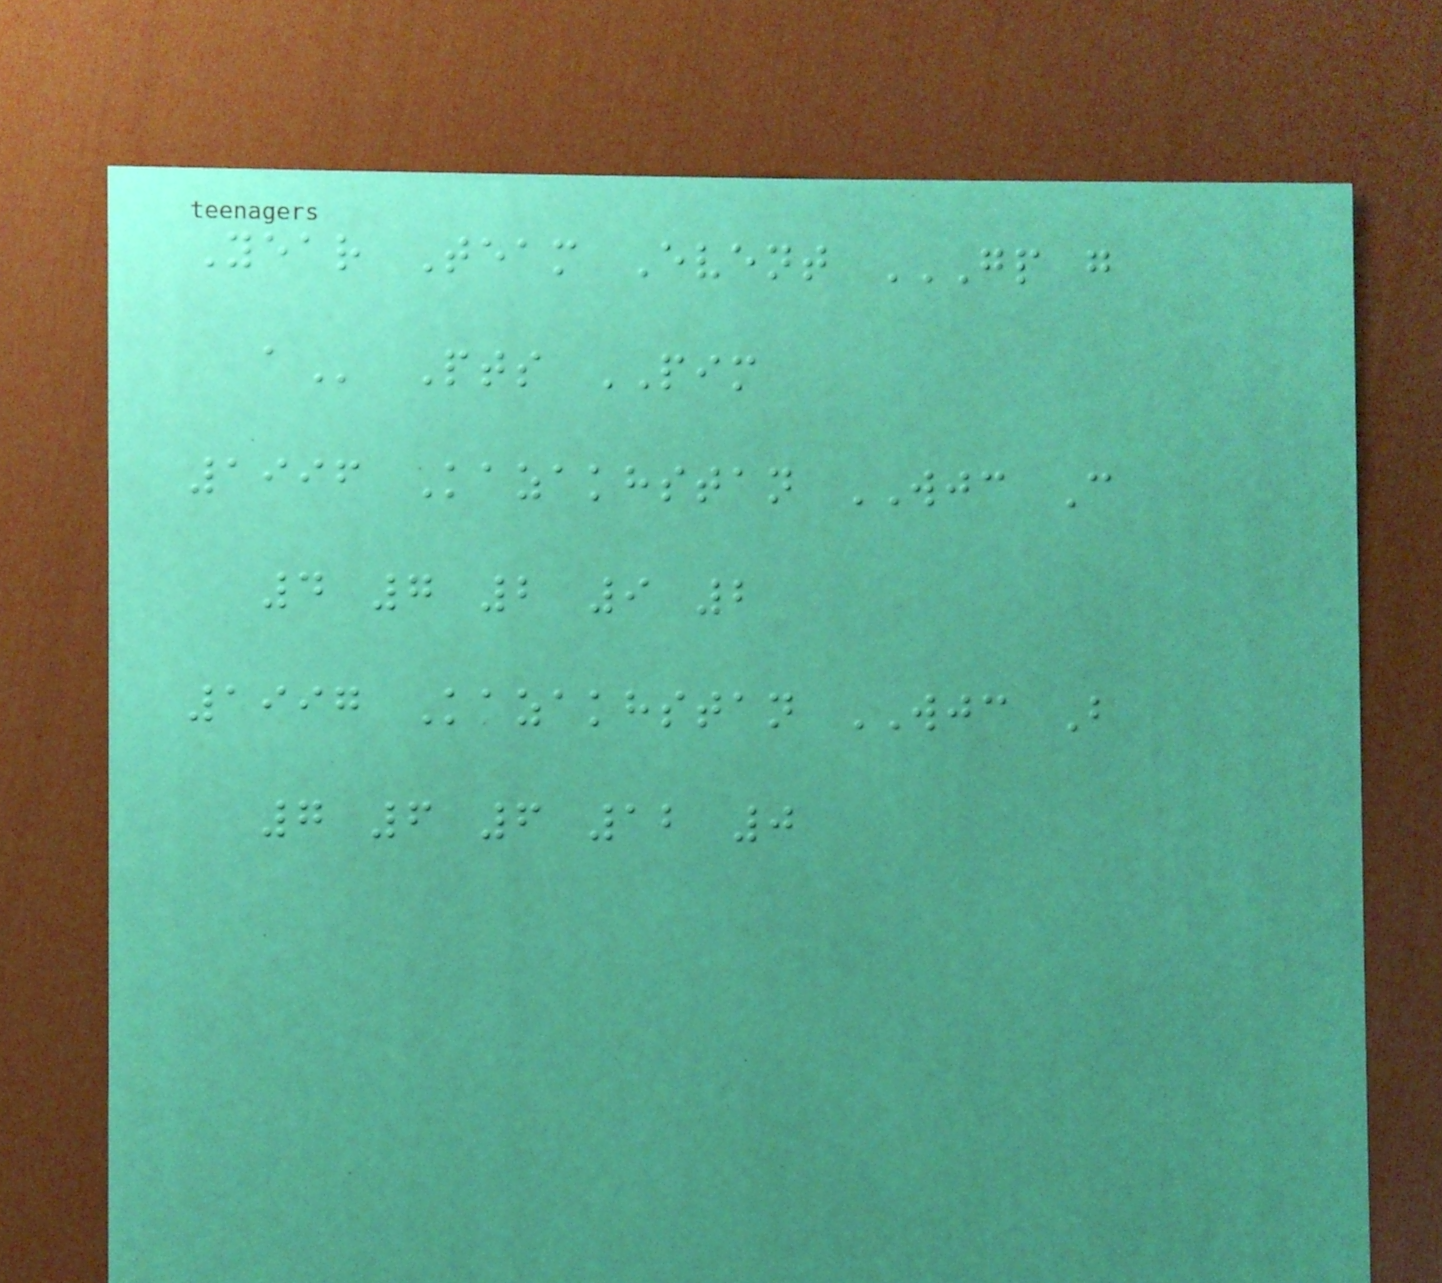Year Team Event GP G
A Pts PIM
1996 Kazakhstan WJC C
4 7 2 9 2
1997 Kazakhstan WJC B
7 6 6 12 0
